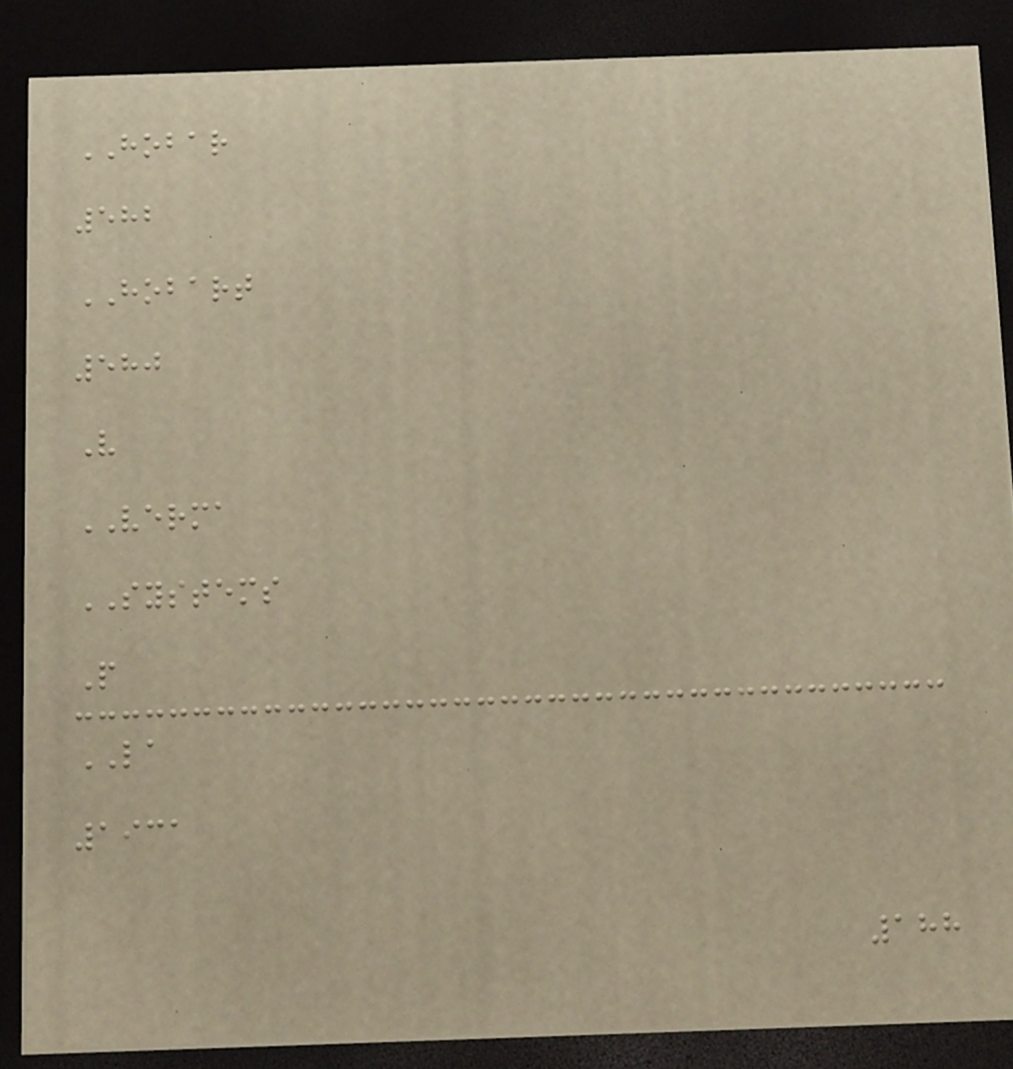HOBAR
582
HOBART
580
V
VERMA
SYSTEMS
P
LA
1931
188
